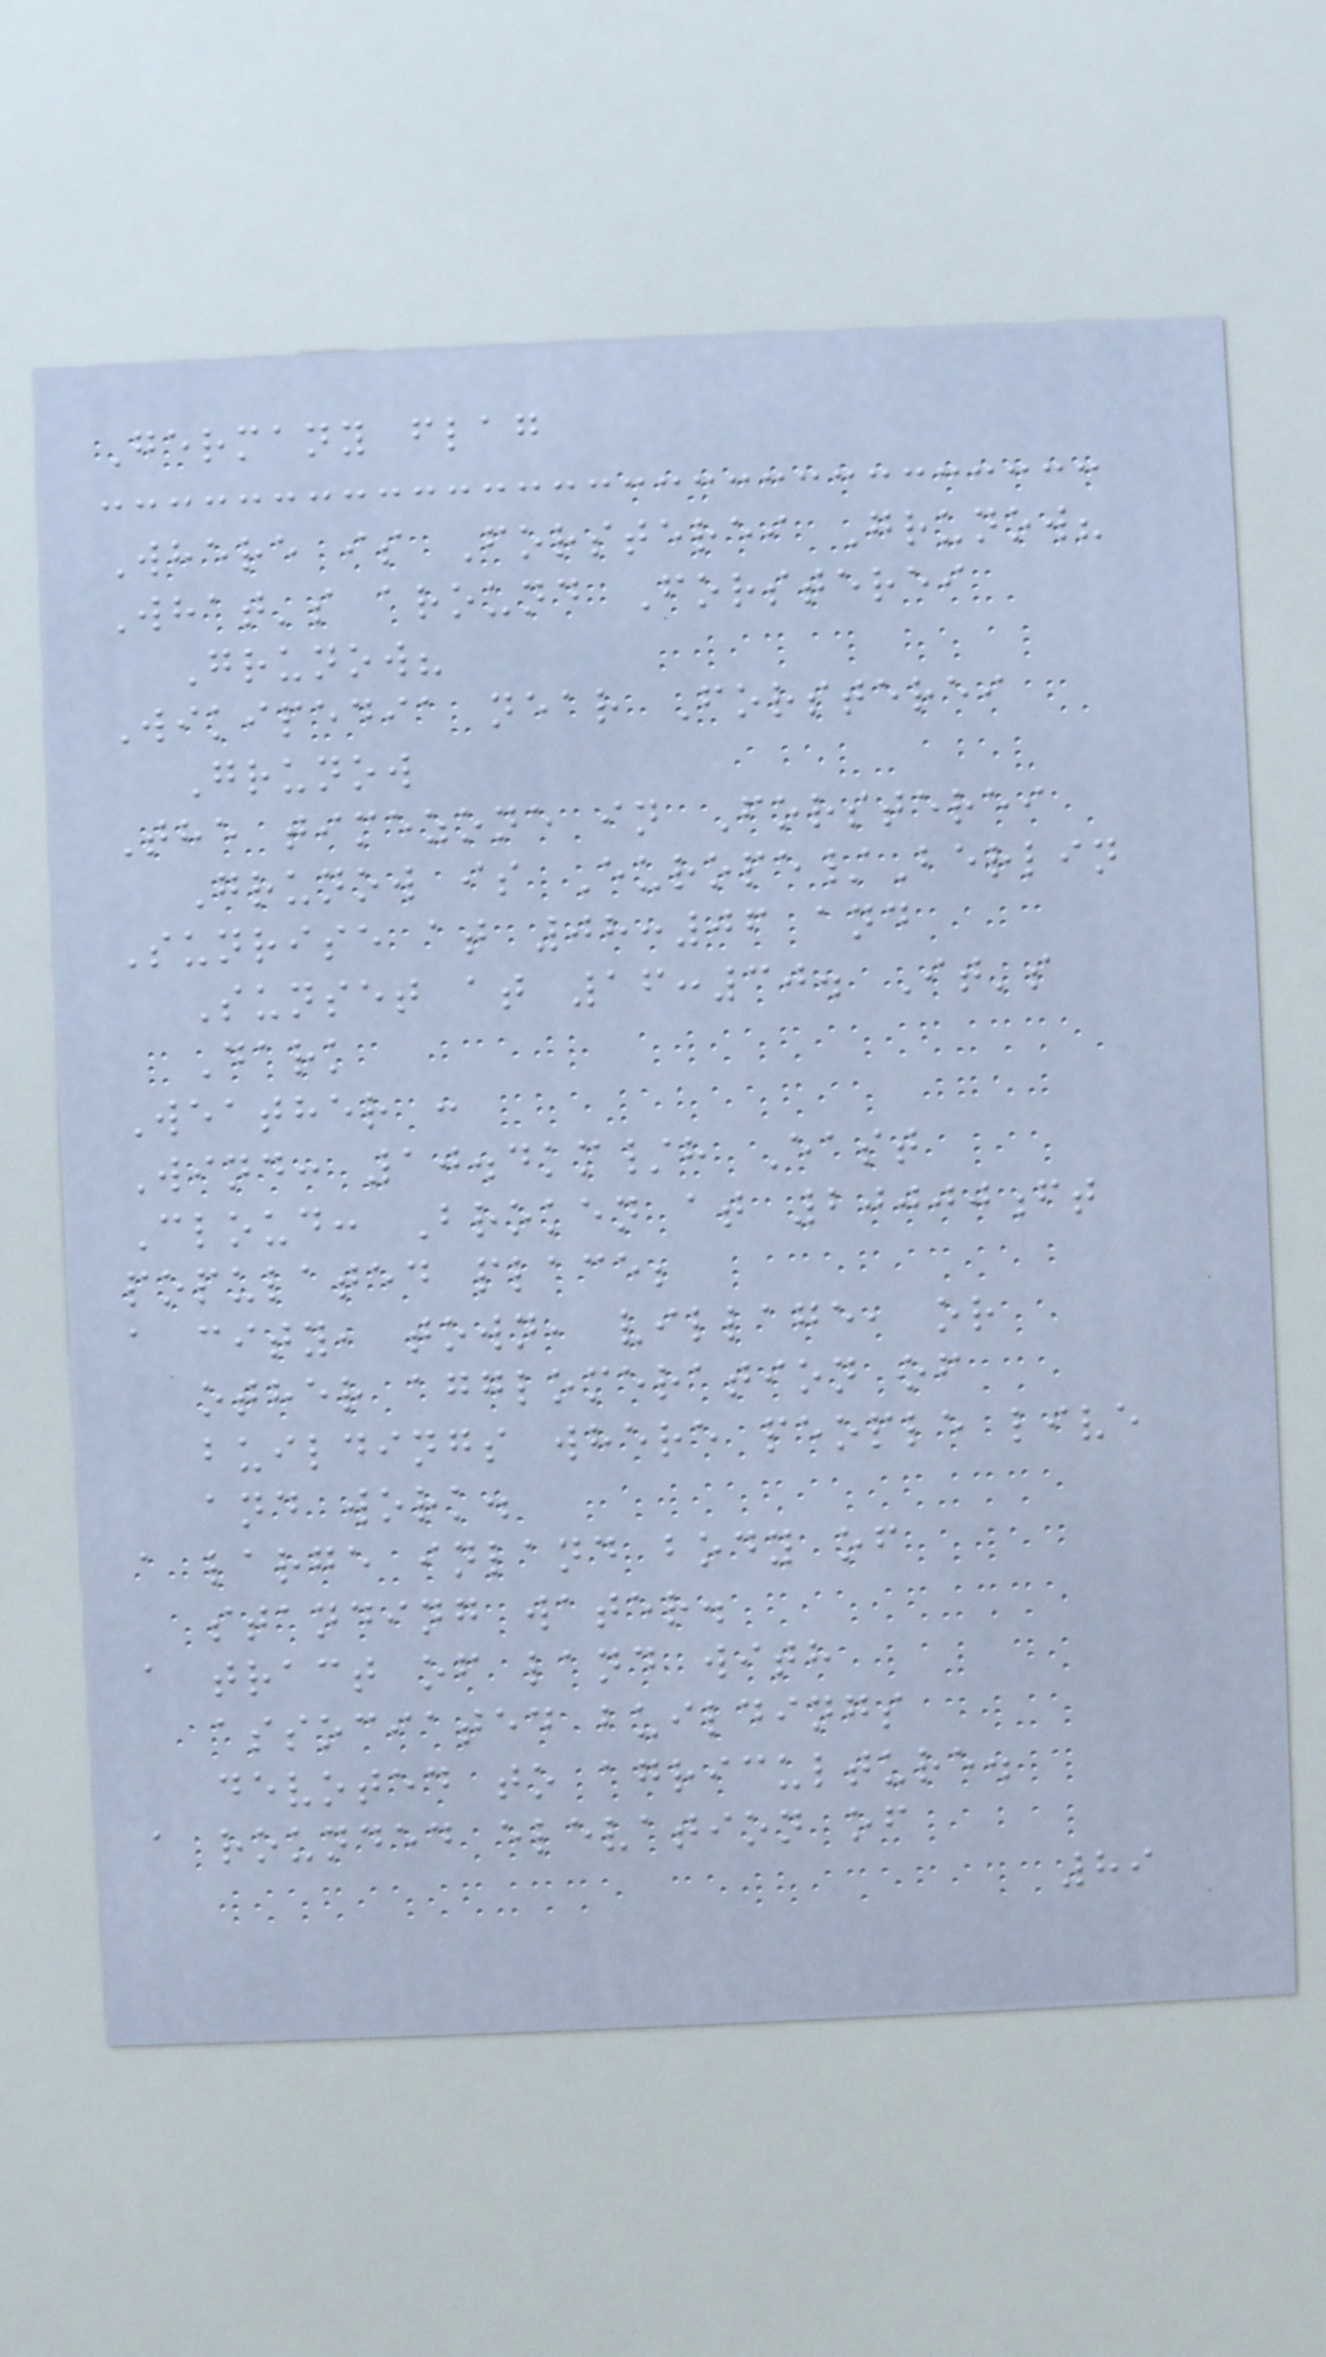Germany flag
Where is Forsterei Grunow?
What's around Forsterei
Grunow?
Wikipedia near Forsterei
Grunow
The timezone in Forsterei
Grunow is Europe/Berlin
Sunrise at 08:06 and
Sunset at 16:30. It's
Dark
Weather :
Wind: 10.4km/h East
Cloud: Broken at 20000ft
populated place;
a city, town, village, or
other agglomeration of
buildings where people live
and work.
a large inland body of
standing water.
a tract of land with
associated buildings
devoted to agriculture.
a rounded elevation of
89
